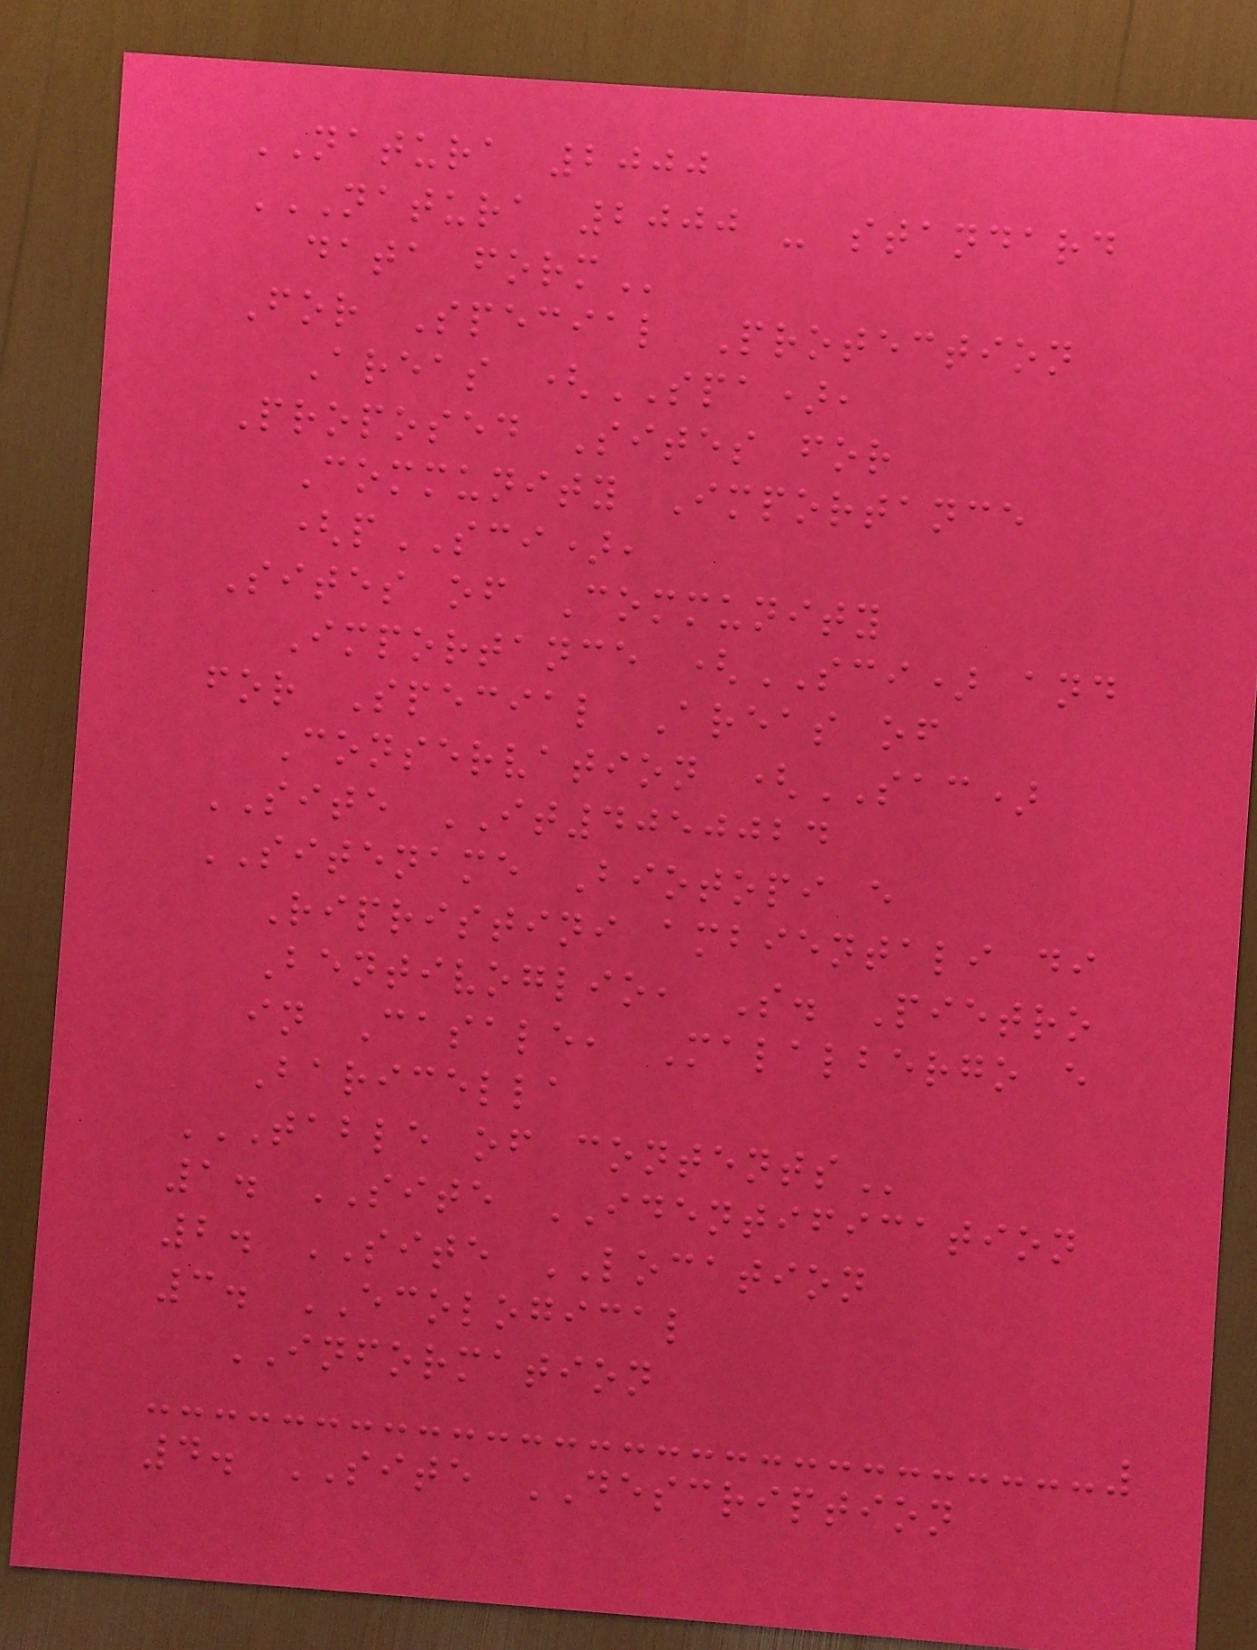NATURA 2000
NATURA 2000 - STANDARD
DATA FORM
For Special Protection
Areas (SPA),
Proposed Sites for
Community Importance
(pSCI),
Sites of Community
Importance (SCI) and
for Special Areas of
Conservation (SAC)
SITE IT4050024
SITENAME Biotopi e
Ripristini ambientali di
Bentivoglio, S. Pietro
in Casale, Malalbergo e
Baricella
TABLE OF CONTENTS
1. SITE IDENTIFICATION
2. SITE LOCATION
3. ECOLOGICAL
INFORMATION
4. SITE DESCRIPTION
